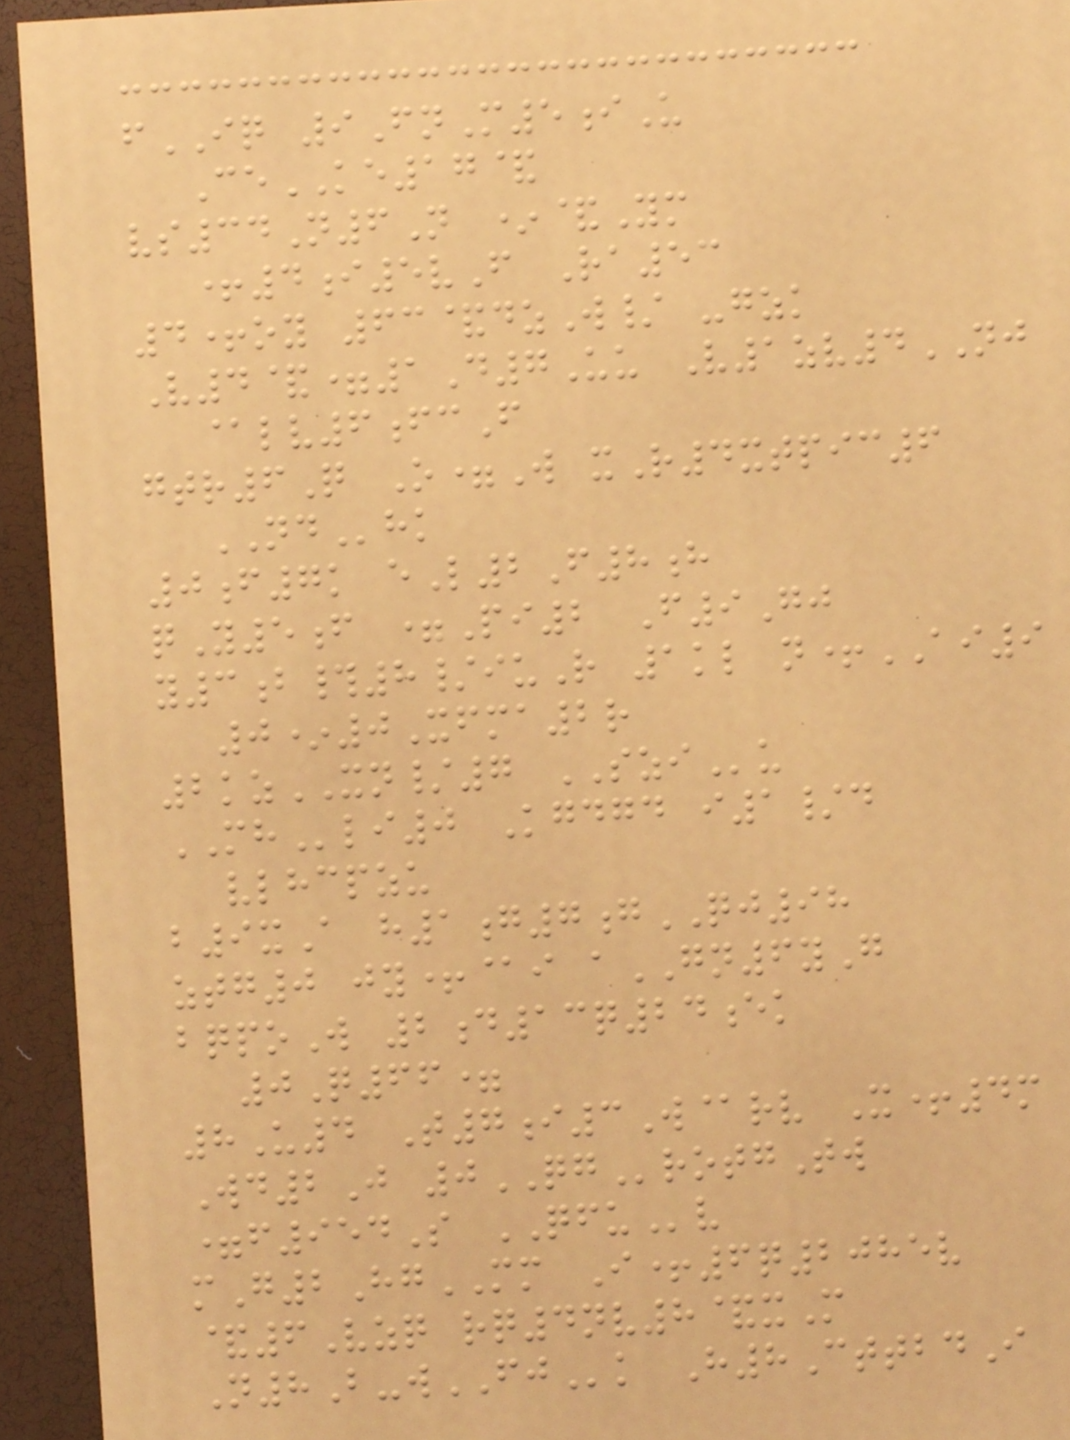fIQ 9FnM5iU
CeKE17&
vs34N6N *&Ym
+4i5vF Ra53
4+oy 63&dzW/ -gzk
V4&=1D7Uu V1zv4NJ
@lv6fcF
gtr6Q O=W xR4xtpic6
NDhk
0f7k eL2F8h
qY5f =Pi2 F9Gj
y3b#8/iuR 1kl n+AI9
0*0Xfma2r
2kzXN/7 SZIu
MHli0 Kgdgd i1/d
vlhcpzu
b9xA h1g7gQJ98
ztg0 jy+@i aGN6yG
bqpoW 2d13q24ek
0Q66=
8U4 T7i3W@rv X+4m
Wd2J 0QGrotgTw
=f954S QFUv
mG2HgMM I+6q2085v
&6Vzq rq4nv8&xM
N8B-wFJk H8CttbdI
